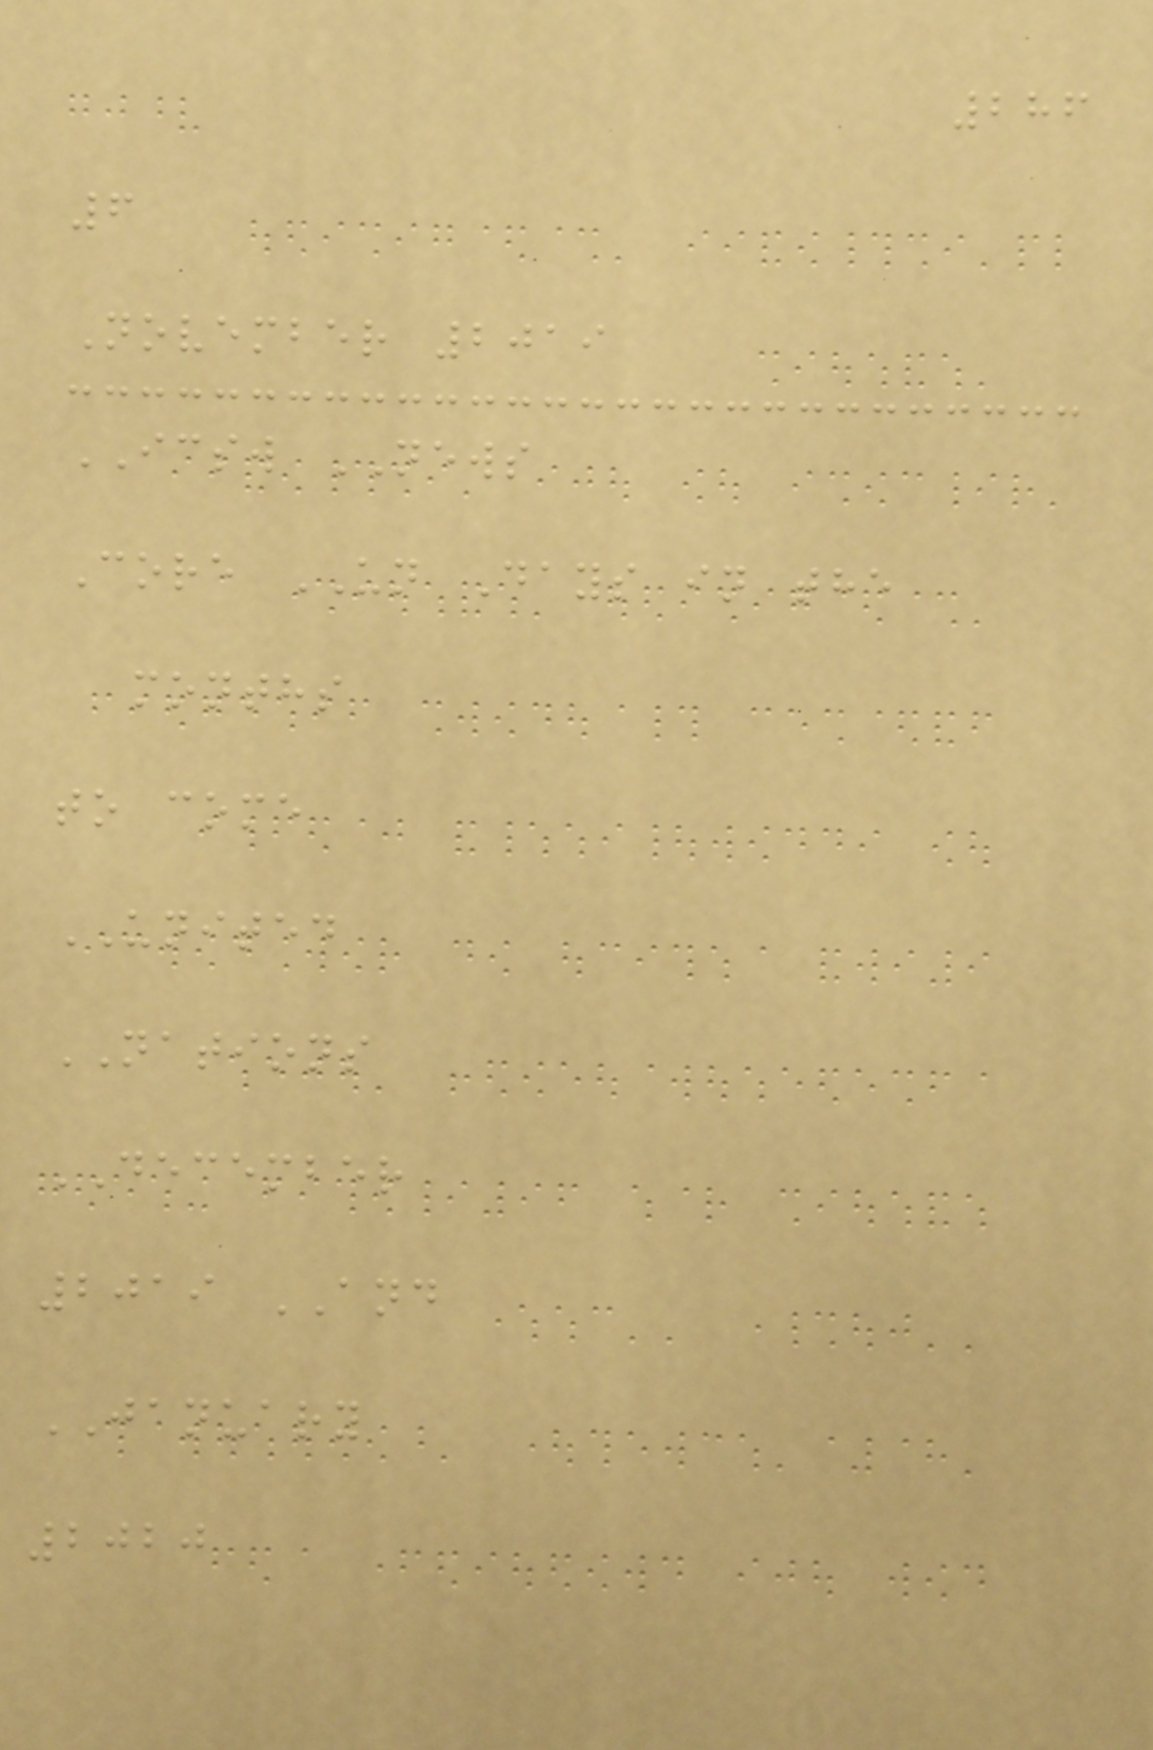286
6
November 2019
ICSW NEWS
Core UN Days in the
months
to come
UNITED
NATIONS
DECEMBER
2019 AND
JANUARY
2020
